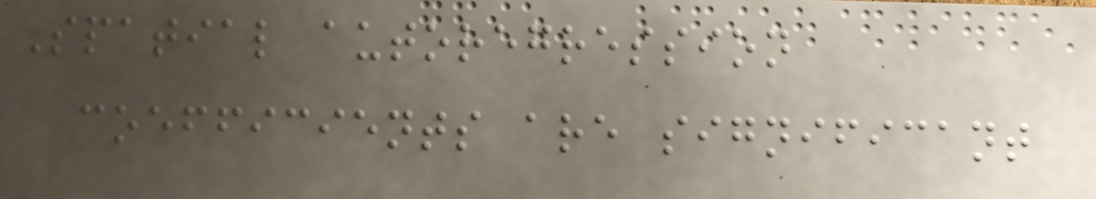Spatial autoregression
coefficients are significant
